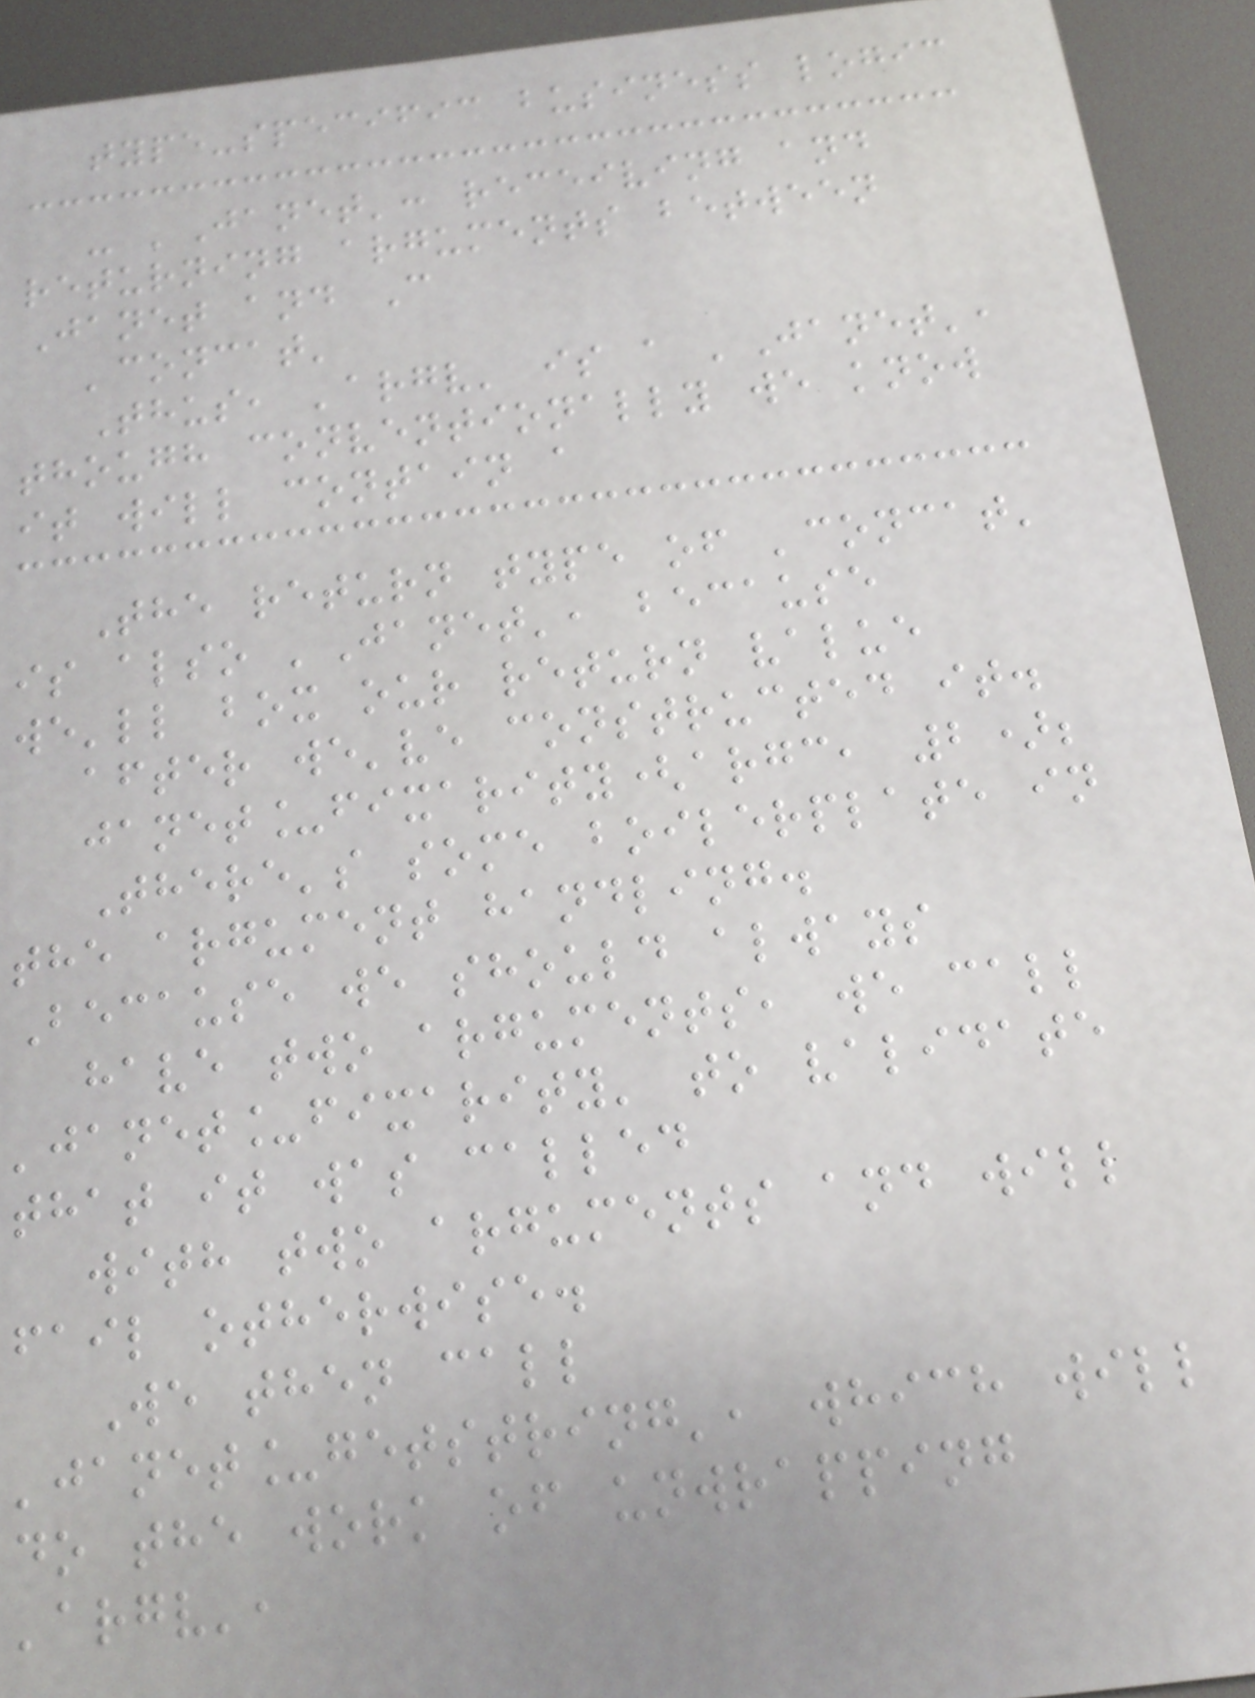type-specific business logic
- 'Janet': receiving and
returning arguments between
Janet and C
'concat'
Thus, 'argv' is a 'Janet',
though conventionally we know
it will contain a
The return type of 'concat'
is also 'Janet', because
we'll box our return value
after we've constructed it.
janet_fixarity(argc, 2);
There's some boilerplate in
the argument handling.
Because we should always
have two arguments, we call
'janet_fixarity' to validate
that it was called
with two arguments and will
fail otherwise.
We then call
'janet_getstring', which will
do the work of unwrapping
'argv',
